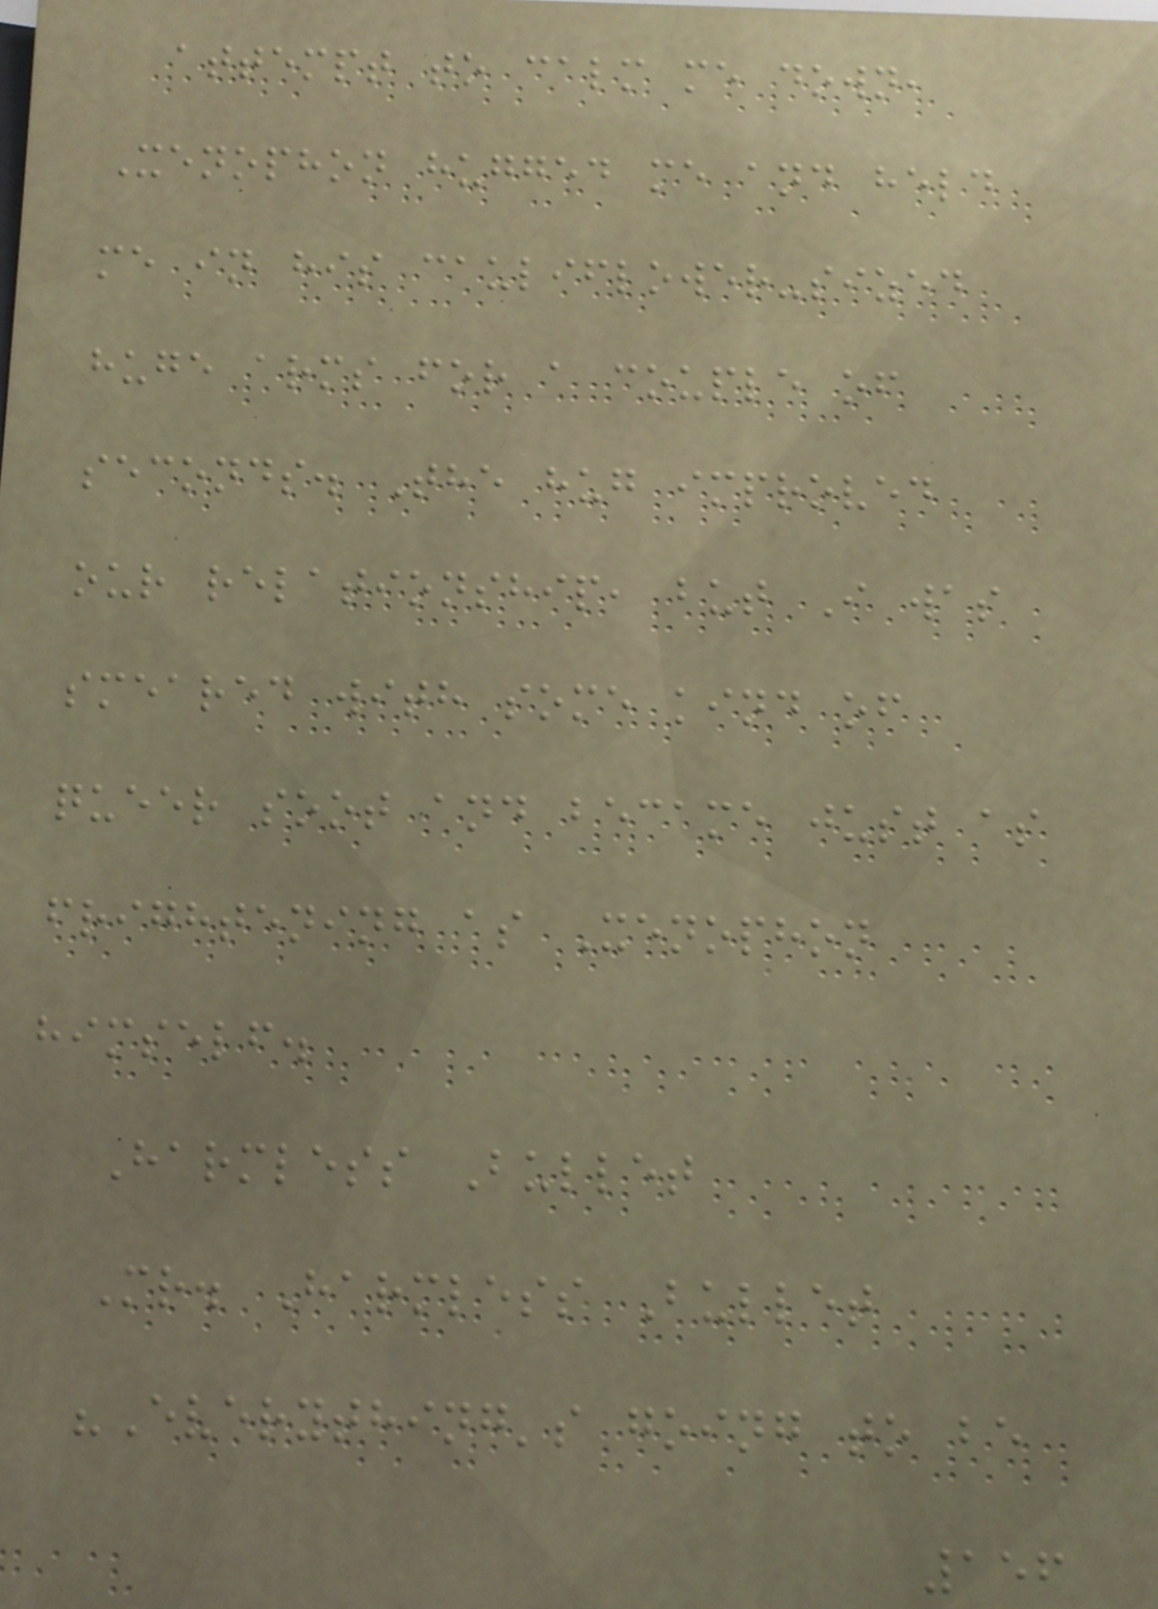attempt to calm me down,
Xenophon hugged me and held
me in his cauliflower-sized
huge arms for a couple of
seconds. The hug improved
our relationship, but I was
smeared with some kind of
queer soot and became just as
frightening as Xenophon
himself.
Harmless Bullet
Mr. Harmless Bullet
"Everything's going to be
156
